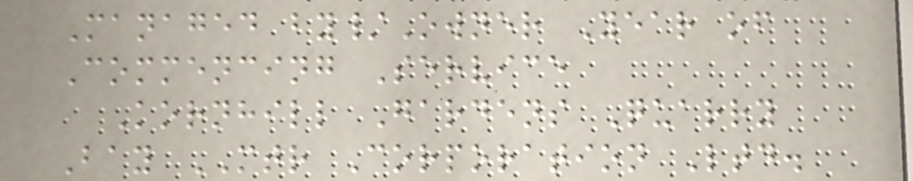Managed by/Owner Year of
Commencing Service
Kornhill Gardens Quarry
Bay MTR Corporation Ltd.
